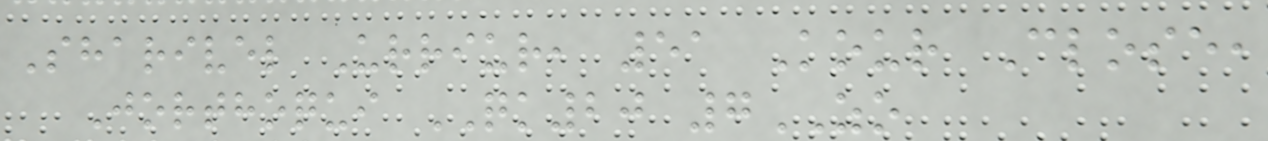Sharivel Urriur, 51 Kour Close,
Jorthoqui QK20 7ZO
